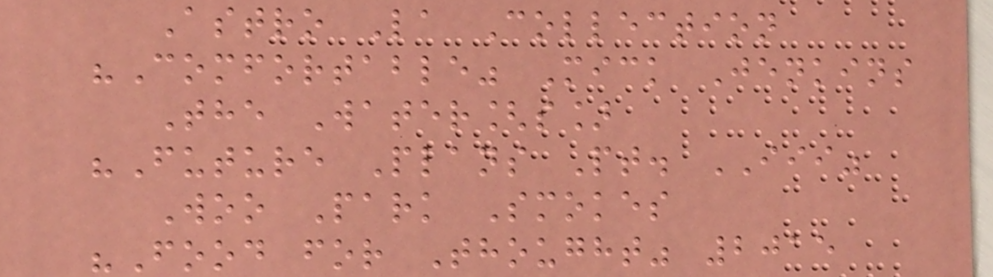Astro La Collection
"Comfortable" Mick Jenkins
The Water[s]
"Future Plans Pt. III"
Woo Park Smokes
"Food for Thought" 2015
